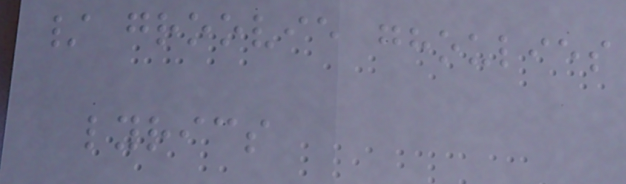/ groovie ghoulies
lyrics
